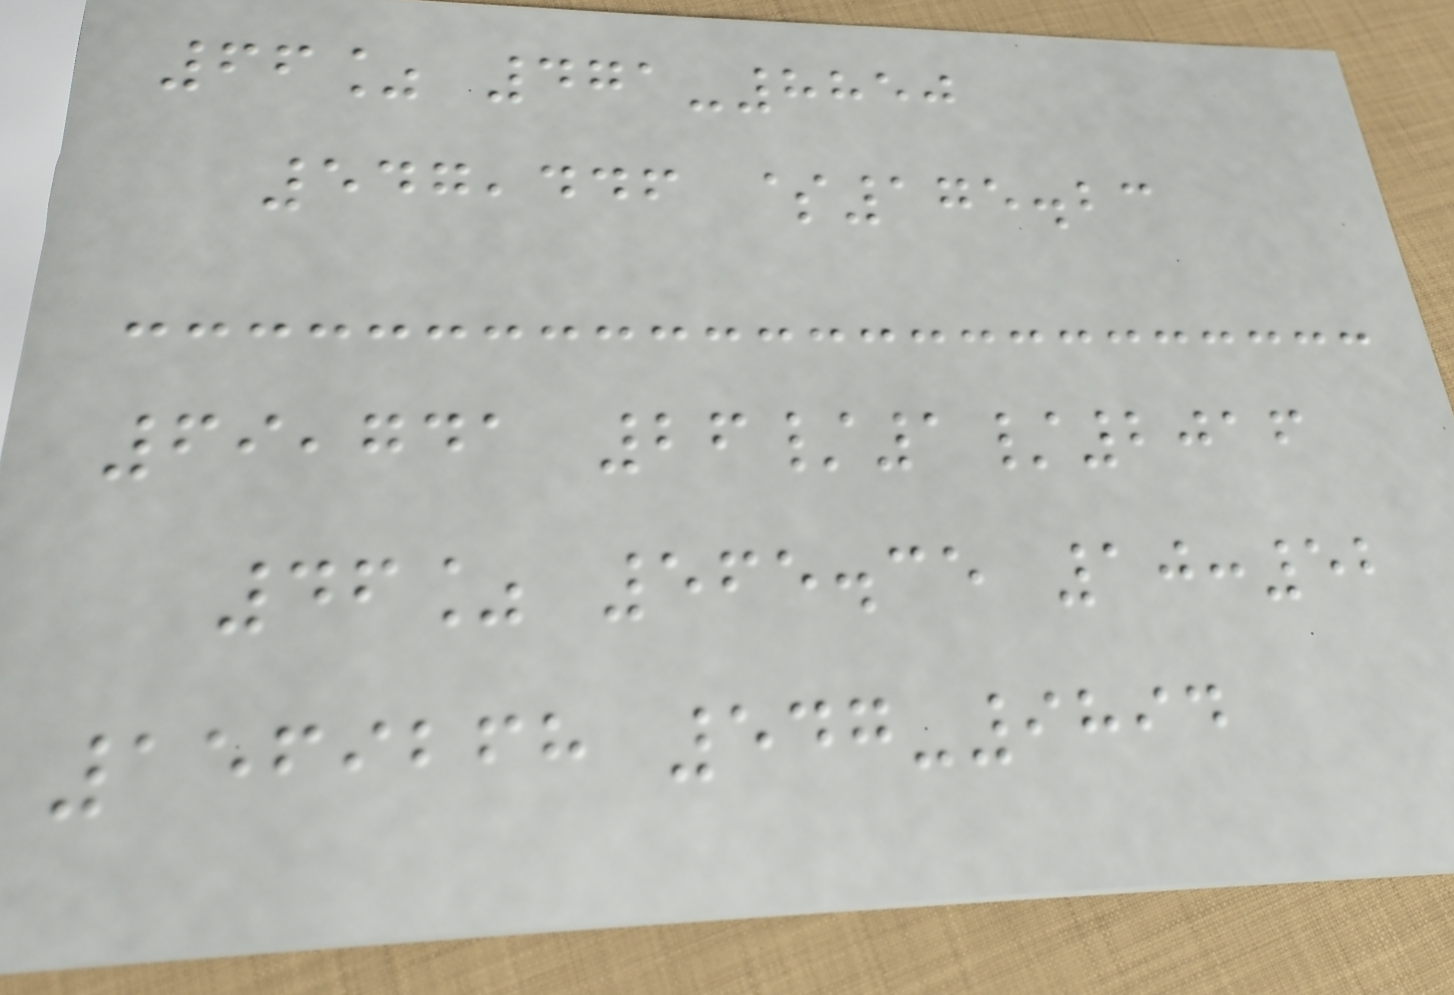66% 471-8850
547,446 $175.23
69,741 26/1/2016
46% 565.35 10:52
1569268 547-9894
